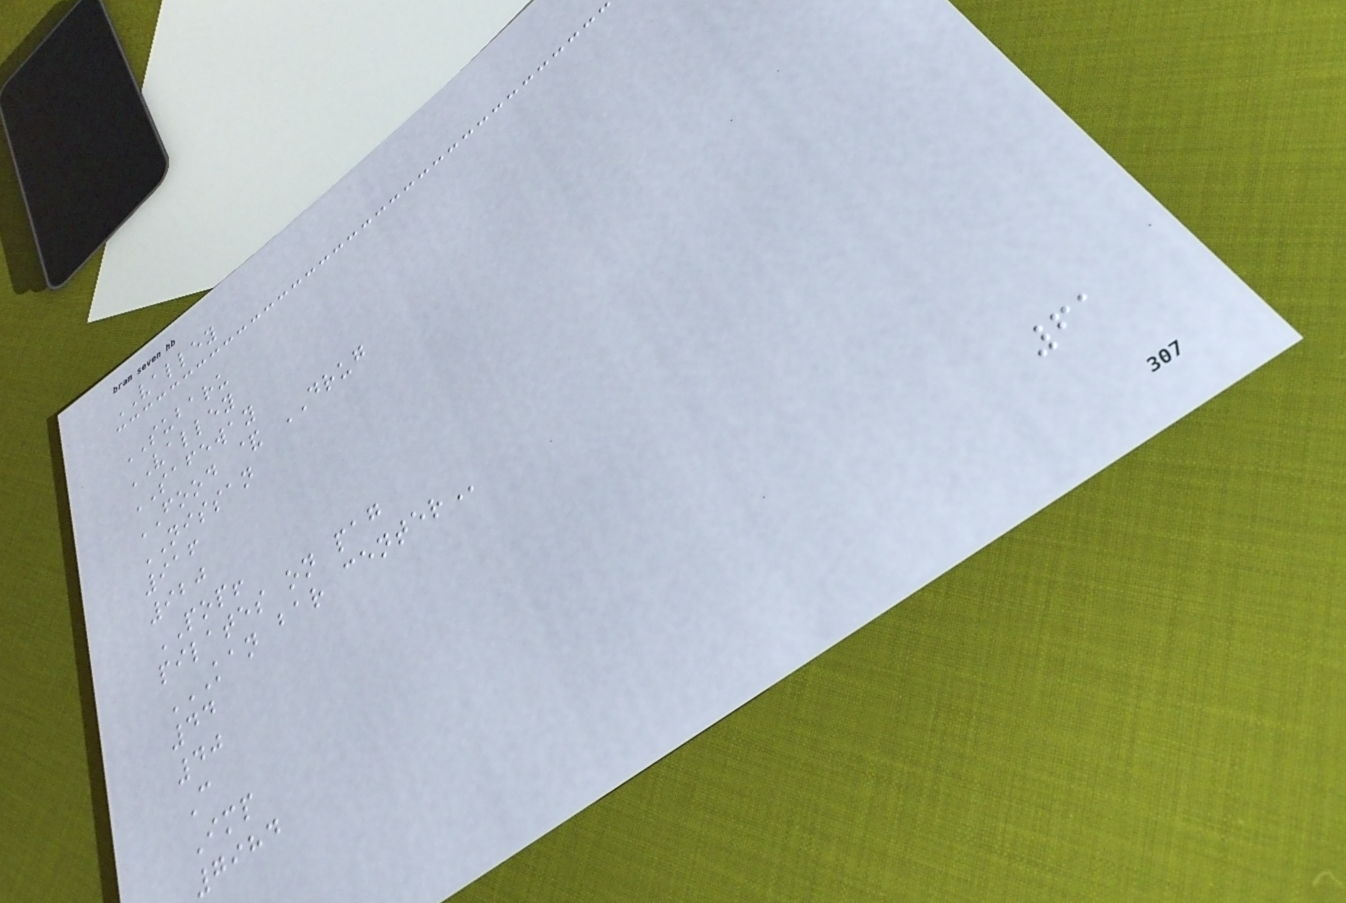VALLEY
SUBARU
VALLEY
SAFEWAY
FOOD & DRUG
NISSAN
916
920
POP!
pilates on pag
KAN BAR CENTER
44
40
C
Imp
7984
61
